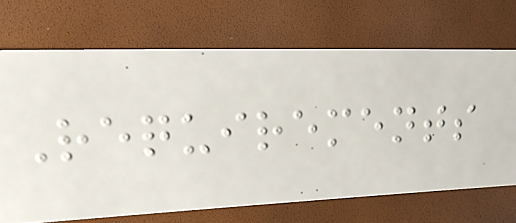Requirements
